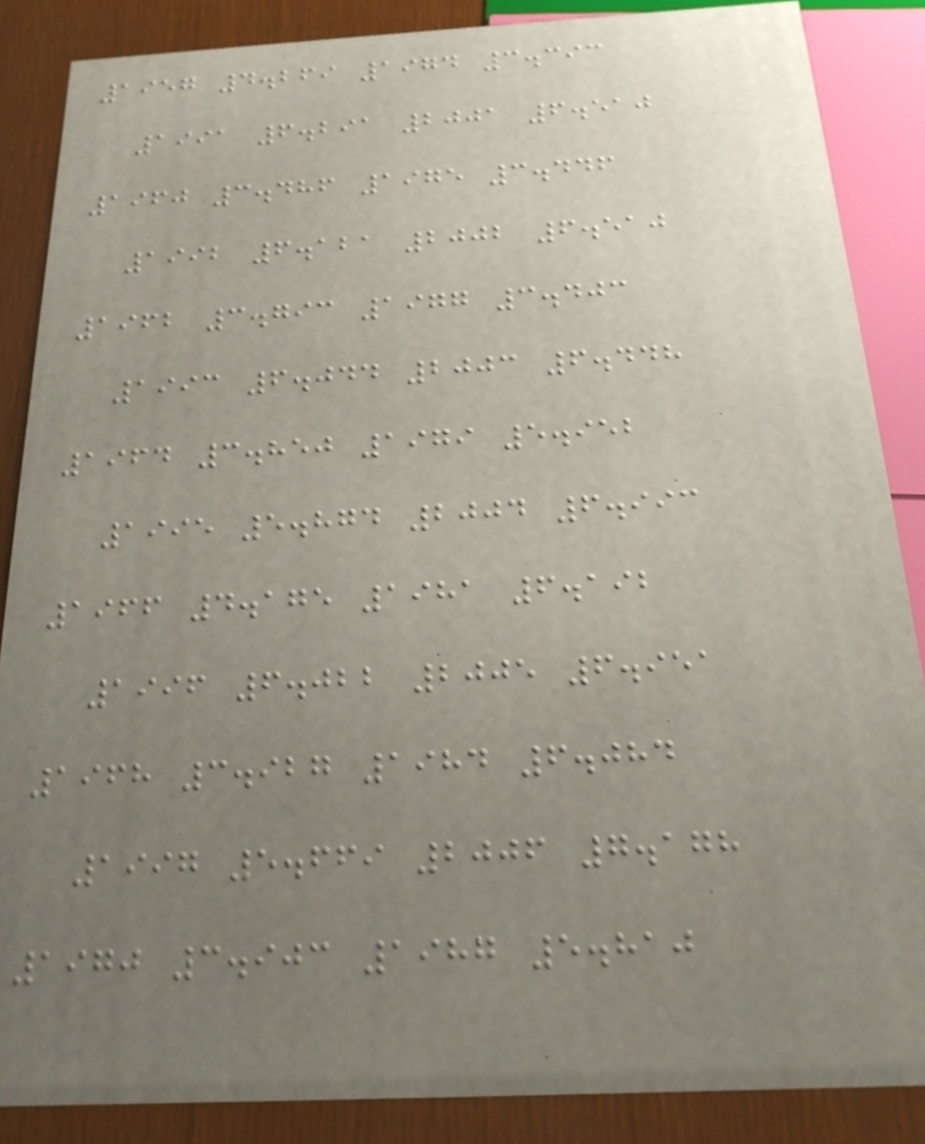1957 4.269 1974 3.393
1991 6.291 2001 6.510
1960 3.486 1975 3.446
1992 6.121 2002 6.510
1962 3.793 1977 3.403
1993 6.044 2003 6.448
1964 3.850 1979 5.952
1995 5.874 2004 6.993
1966 4.175 1981 6.192
1996 6.022 2005 6.951
1968 3.927 1984 6.084
1997 5.669 2006 7.178
1970 3.903 1987 5.810
